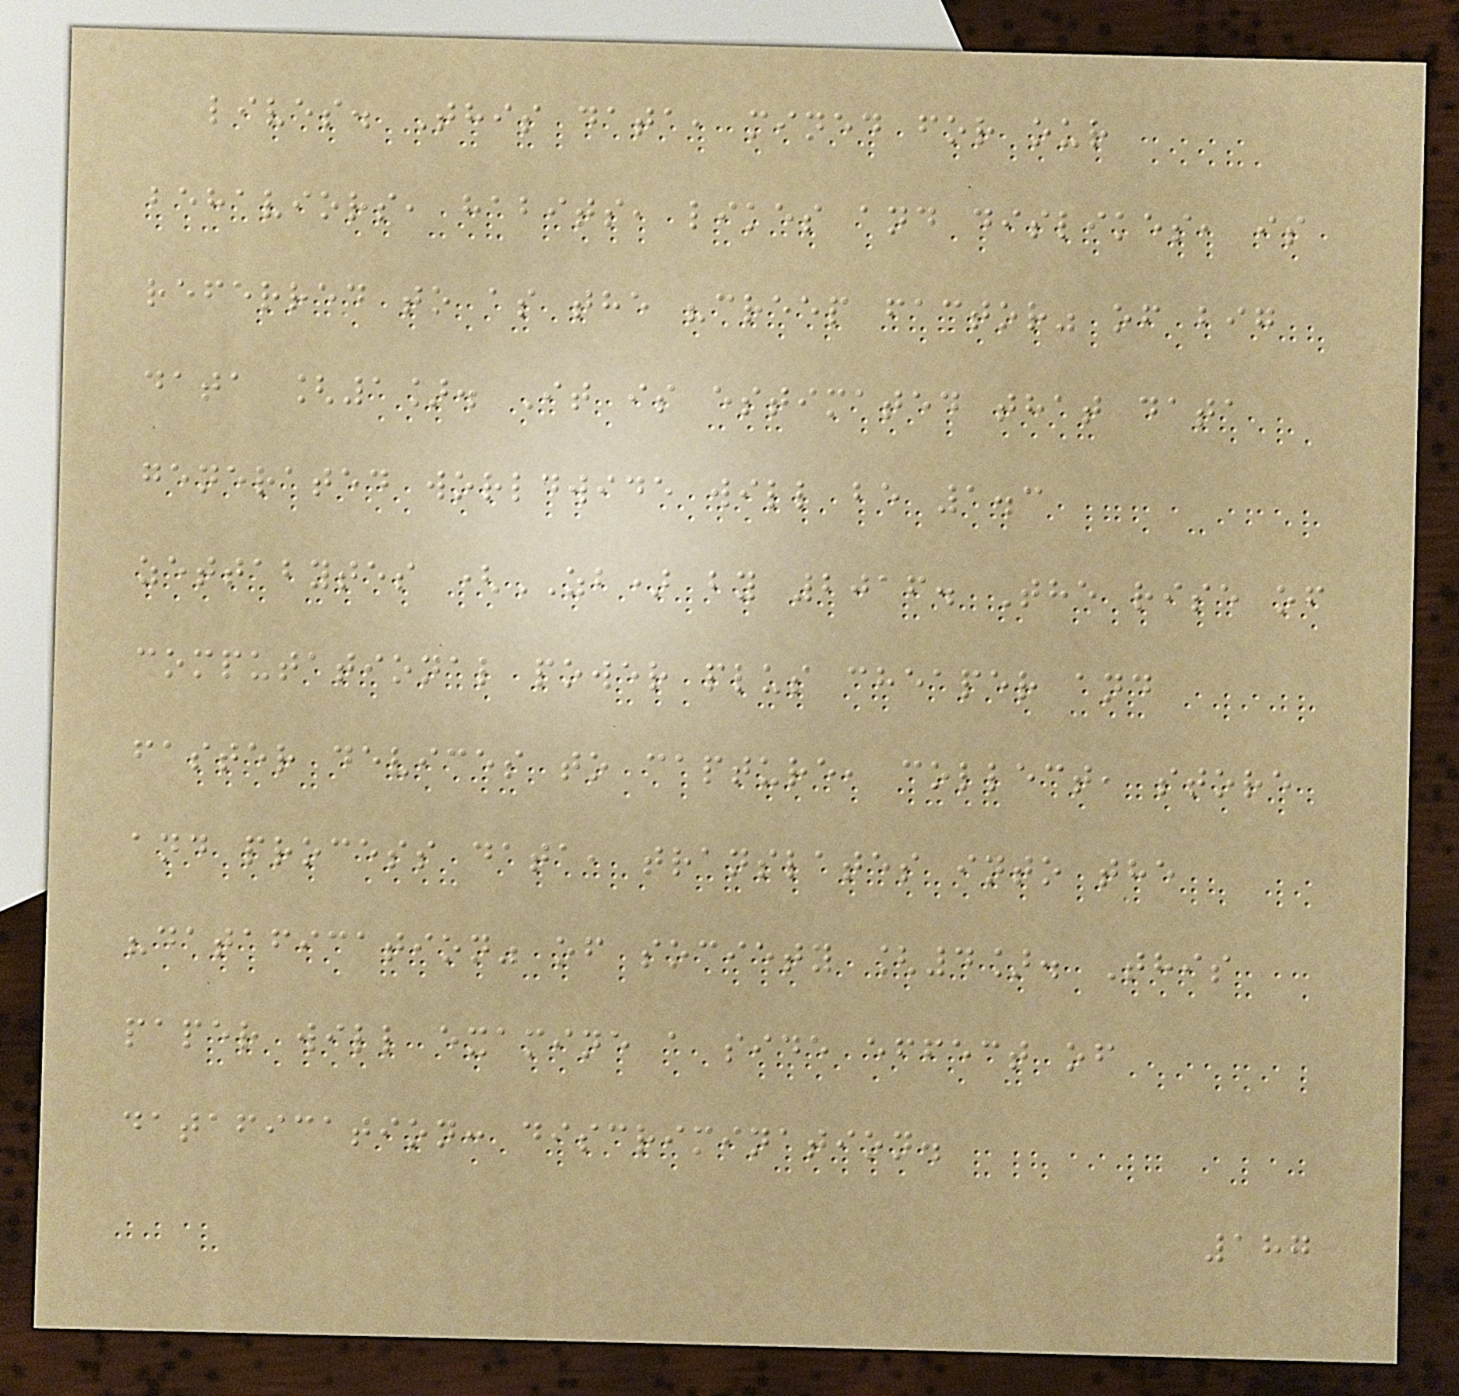lives. This data, mined for our
behaviors, habits, likes and dislikes, is
referred to as the "creep factor" of big
data [1]. It is estimated that data
generated worldwide will be 1.3
zettabytes (ZB) by 2016. The rise of
computational power plus cheaper and
faster devices to capture, collect, store
and process data, translates into the
"datafication" of society [4]. This
paper will examine a side effect of
datafication: discrimination.
187
